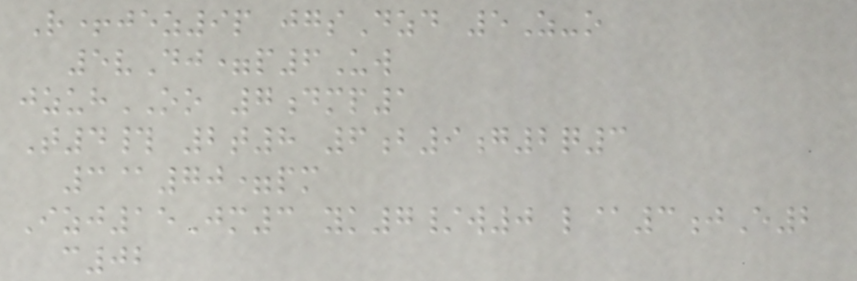R+jez9p jgsDzd 5Z-o
5vDj=p6Uw
jzuhOO 7dmp1
T4# 2t8 6b9g2q3
3@70=pm
Izj15Jm3 yk7/w0 l@3jE2
c02
